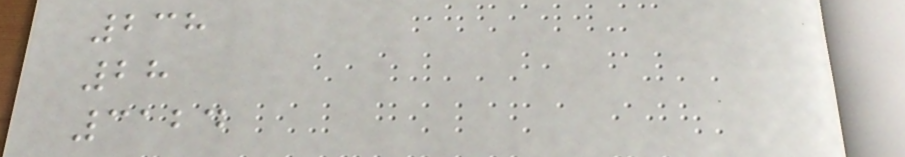238
28
3124
